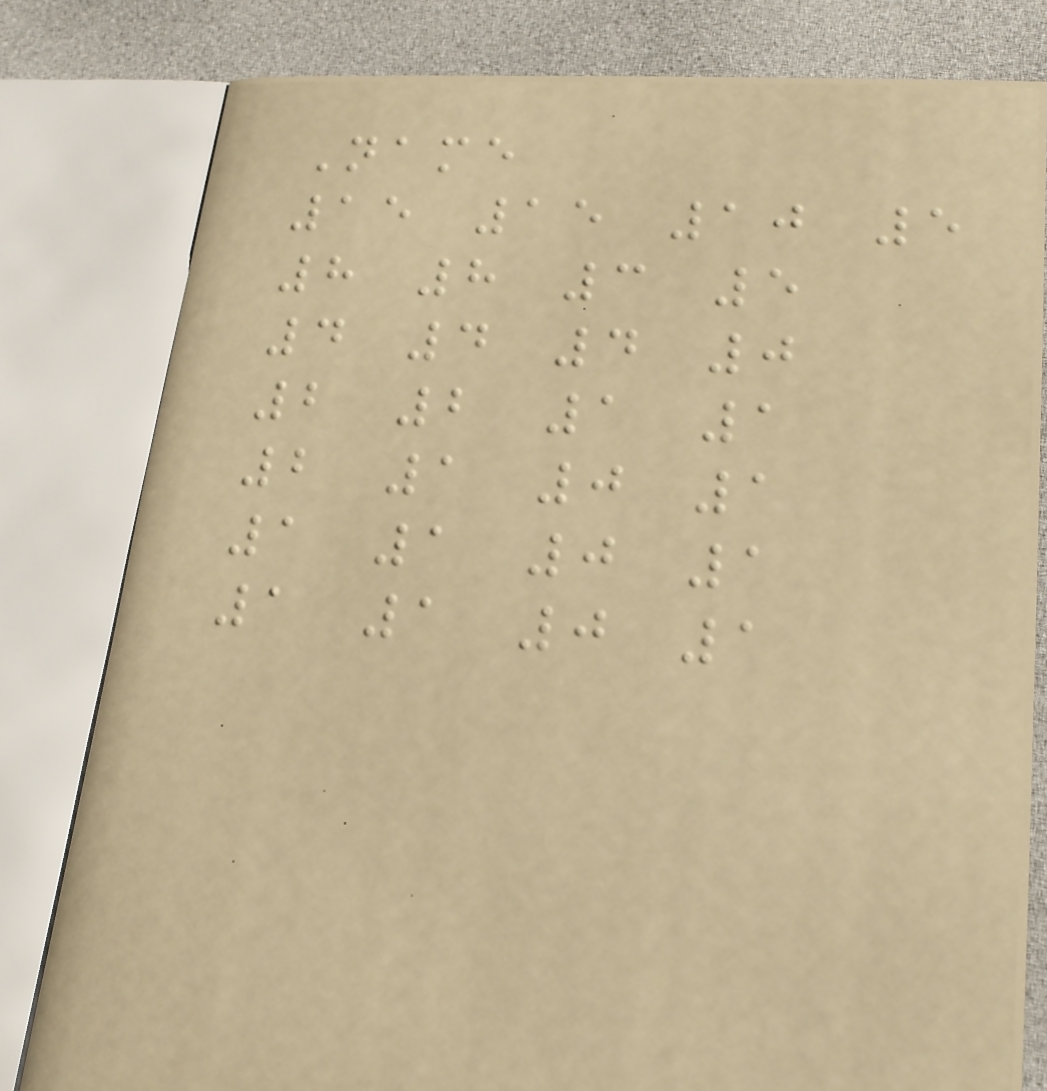Name
15 15 10 5
8 8 3 5
4 4 4 0
2 2 1 1
2 1 0 1
1 1 0 1
1 1 0 1
